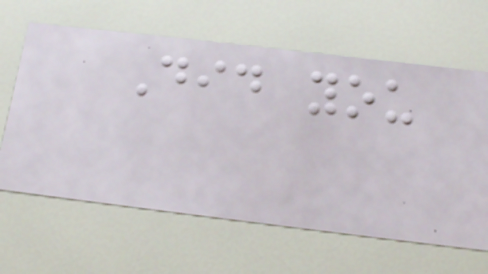Did you
